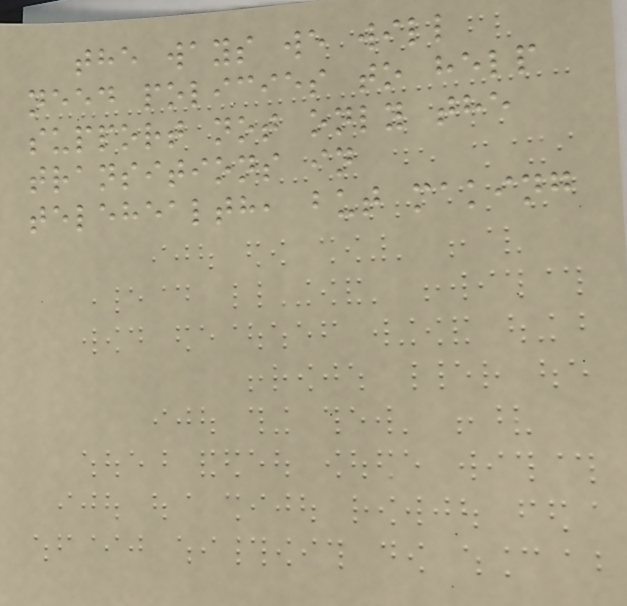the ways we will
need policies to help
support not only the
transitions in
telehealth, but making
